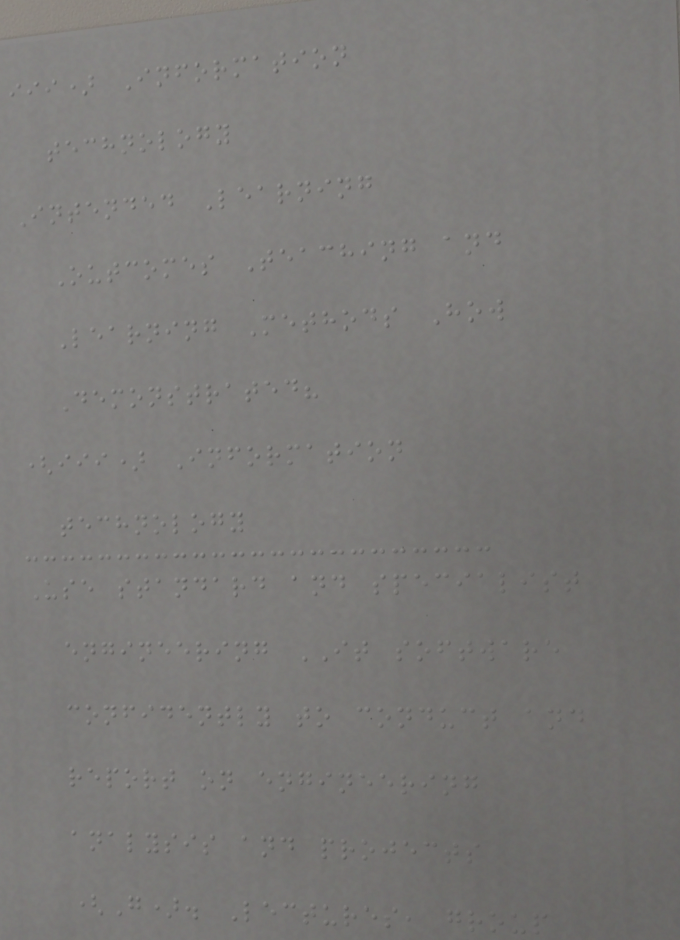iii) Information
technology
Intended Learning
Outcomes Teaching and
Learning Methods How
Demonstrated?
(iii) Information
technology
Use standard and specialist
engineering IT software
confidently to conduct and
report on engineering
analysis and projects
(G). Lectures, group
